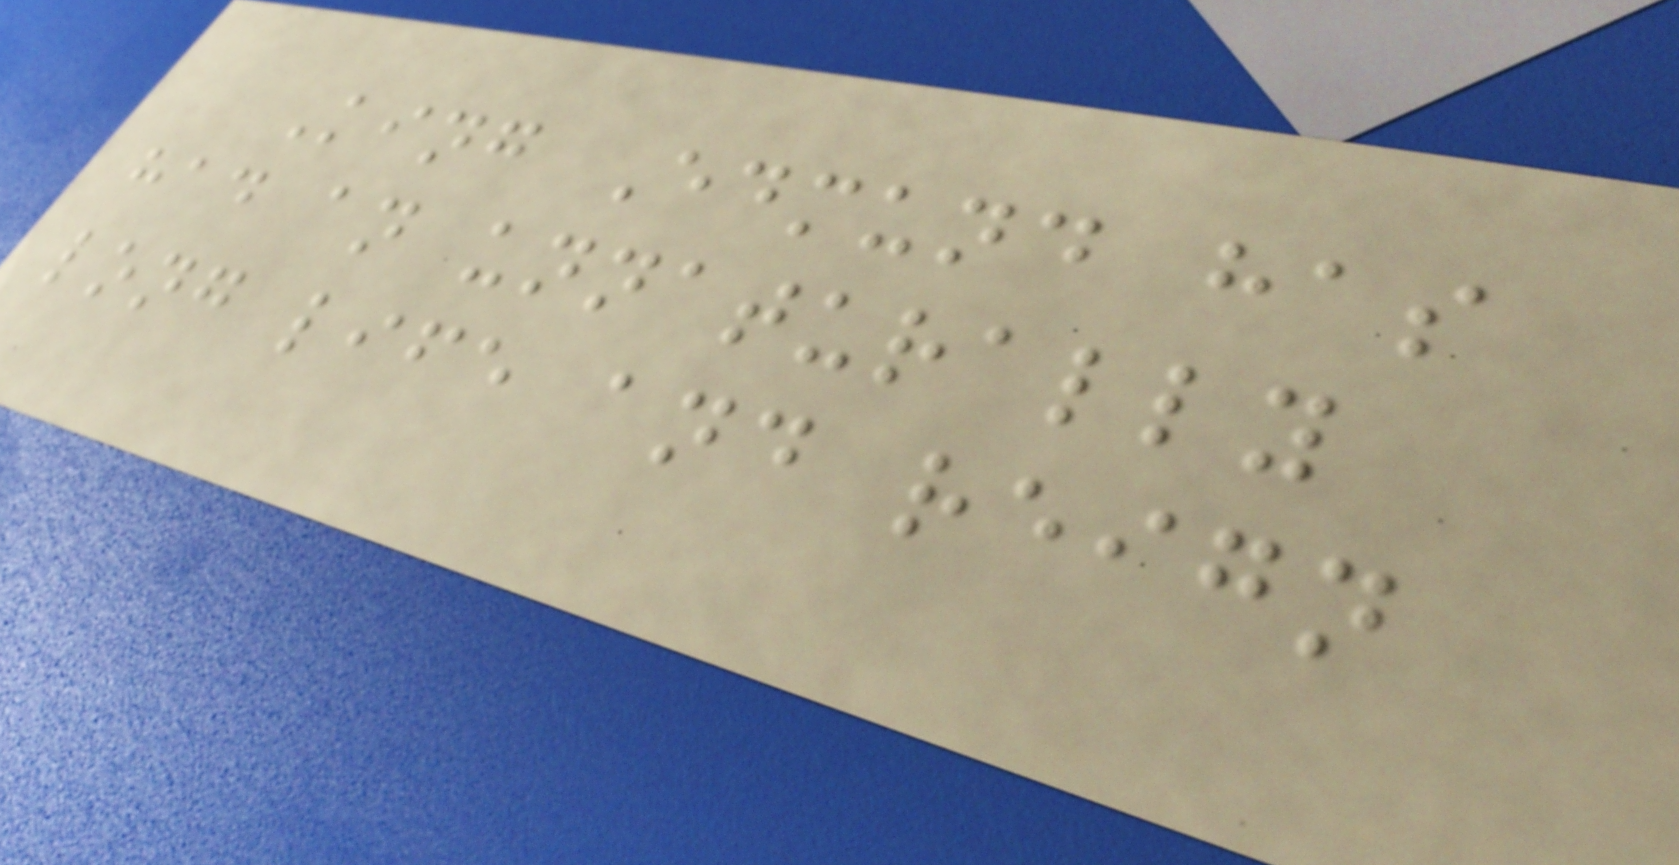King Edmund has
had an unnaturally
long life and reign
